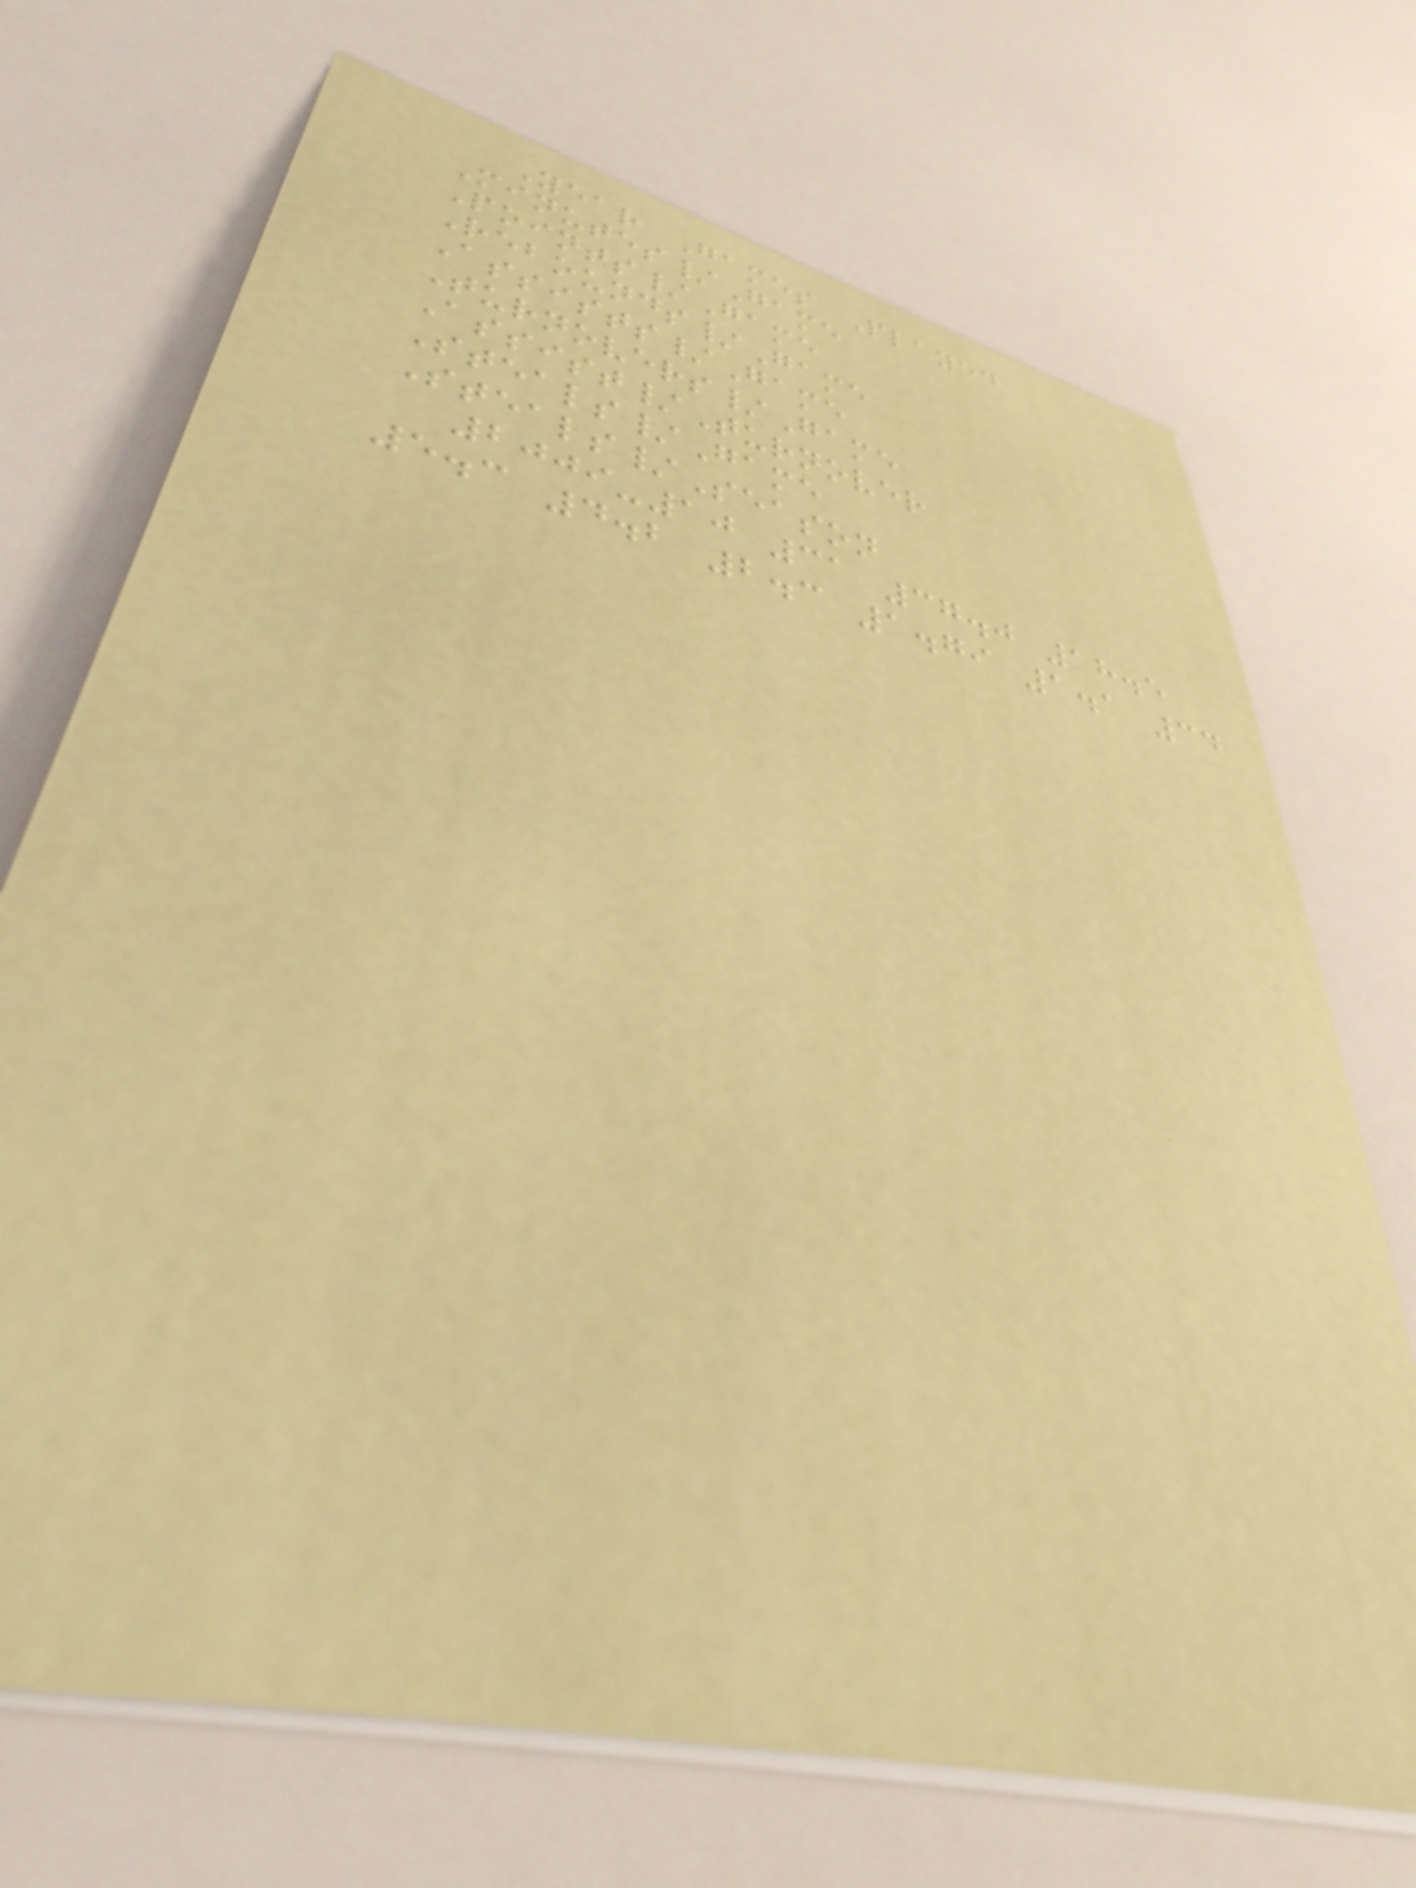Year Games Played
Minutes/Game
Points/Game
Rebounds/Game
Assists/Game
Turnovers/Game
Assist/Turnover
Steals/Game
Steals/Season
2009-10 31 37.0 18.5
5.3 4.2 2.3 1.79 1.1 34
